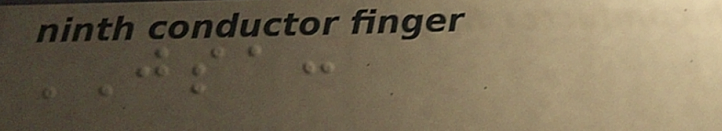JSA:
